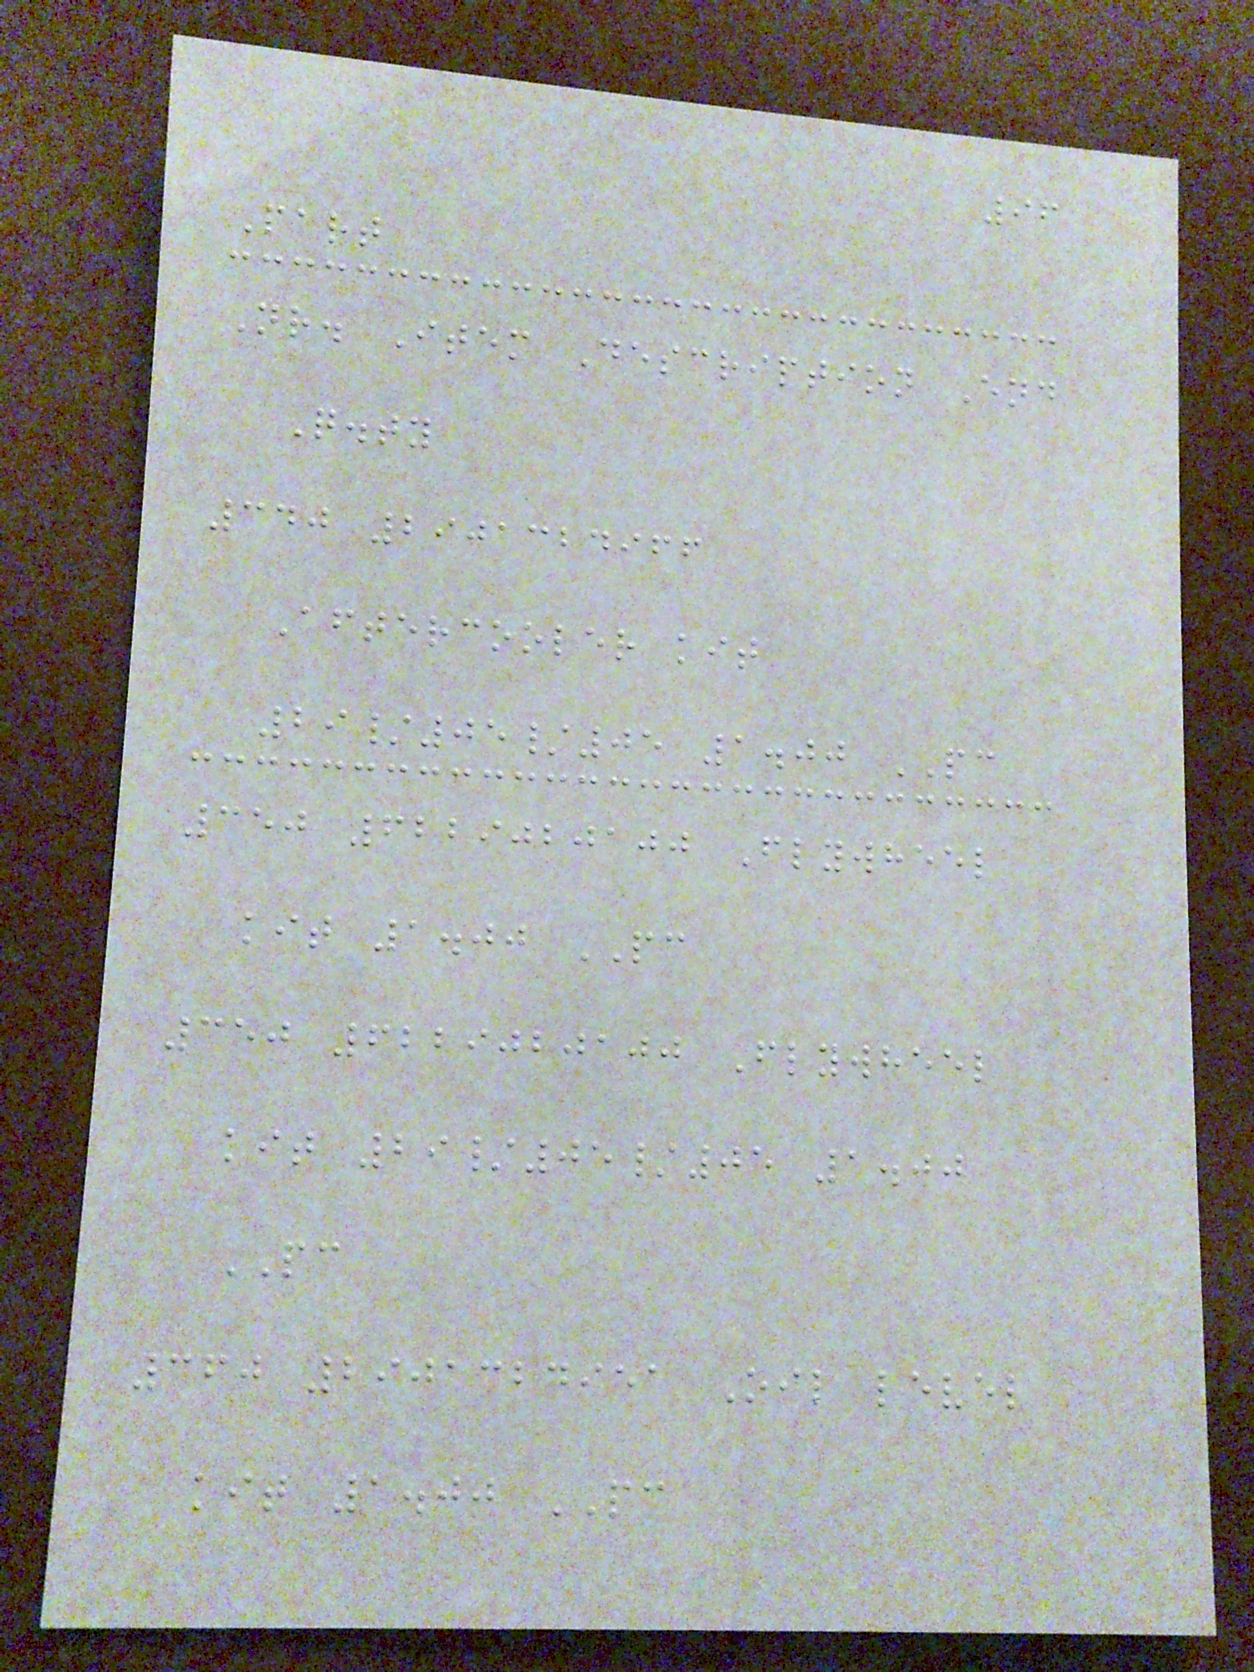96
Part
Nr. Item Description End
Q.ty
340 2901324966
Aftercooler kit
29/05/05 1.00 PC
350 6229020100 Flywheel
kit 1.00 PC
350 6229020100 Flywheel
kit 29/05/05 1.00
PC
360 2901324951 Oil level
kit 1.00 PC
